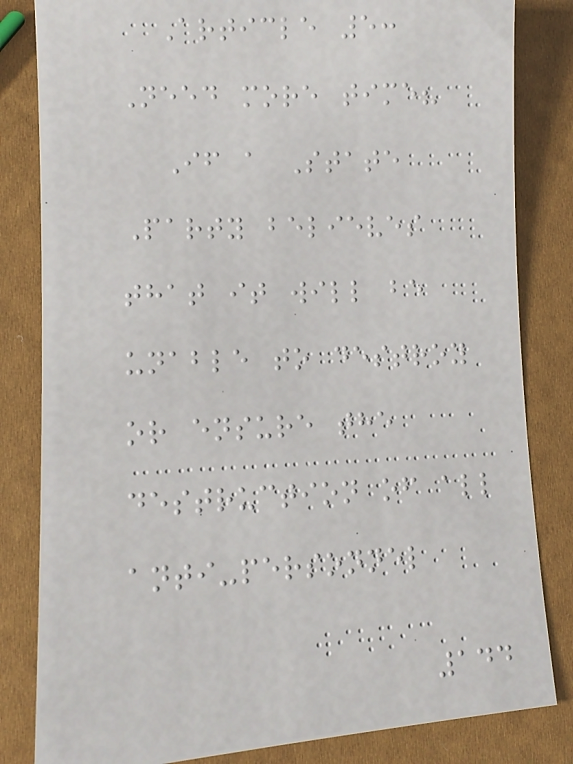Article 5:
Need more time?
If a State
Party believes
that it will be
unable to destroy
or ensure the
destruction of all
anti-personnel
144
